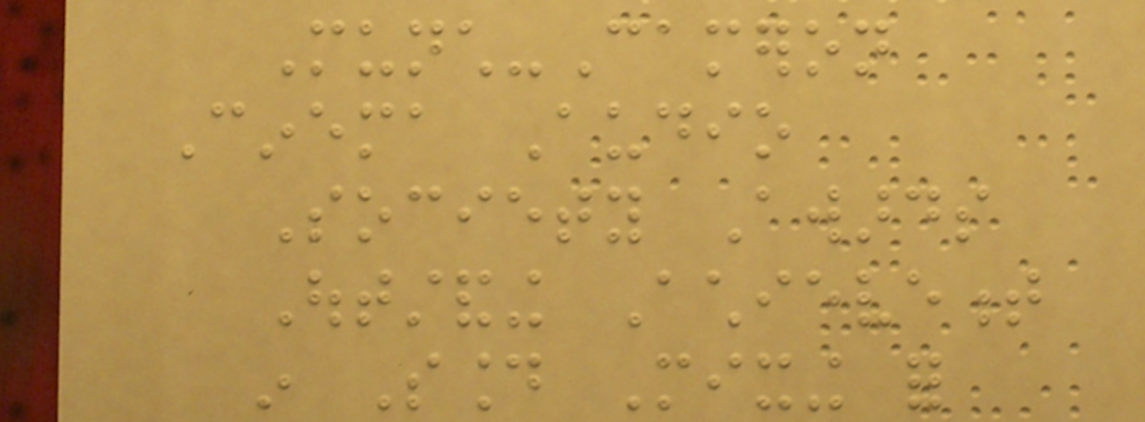Munch-Cameron
Cinema Audio
Society Awards
Outstanding Achievement
in Sound Mixing for
